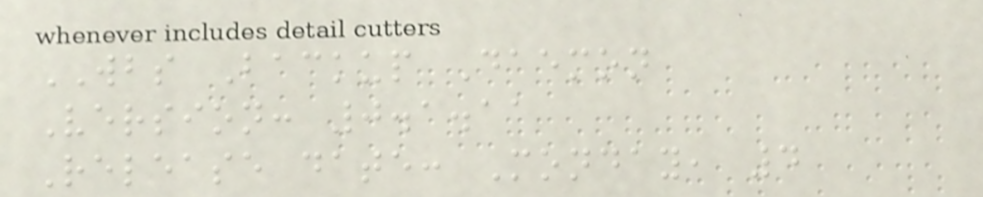WBS Backup Daemon
Version: 0.1.11
Release date: Monday, 4
